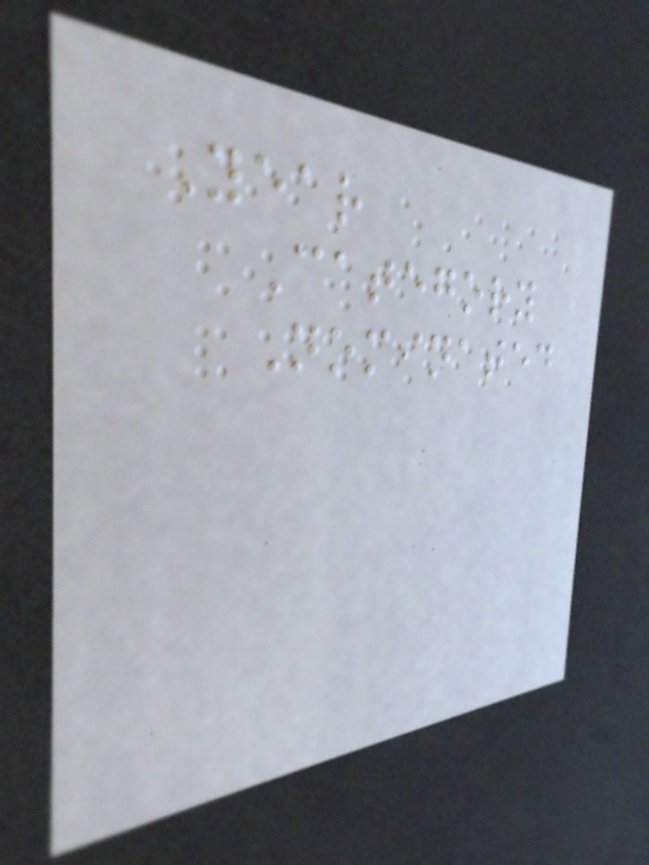Year
Category
Nominated
